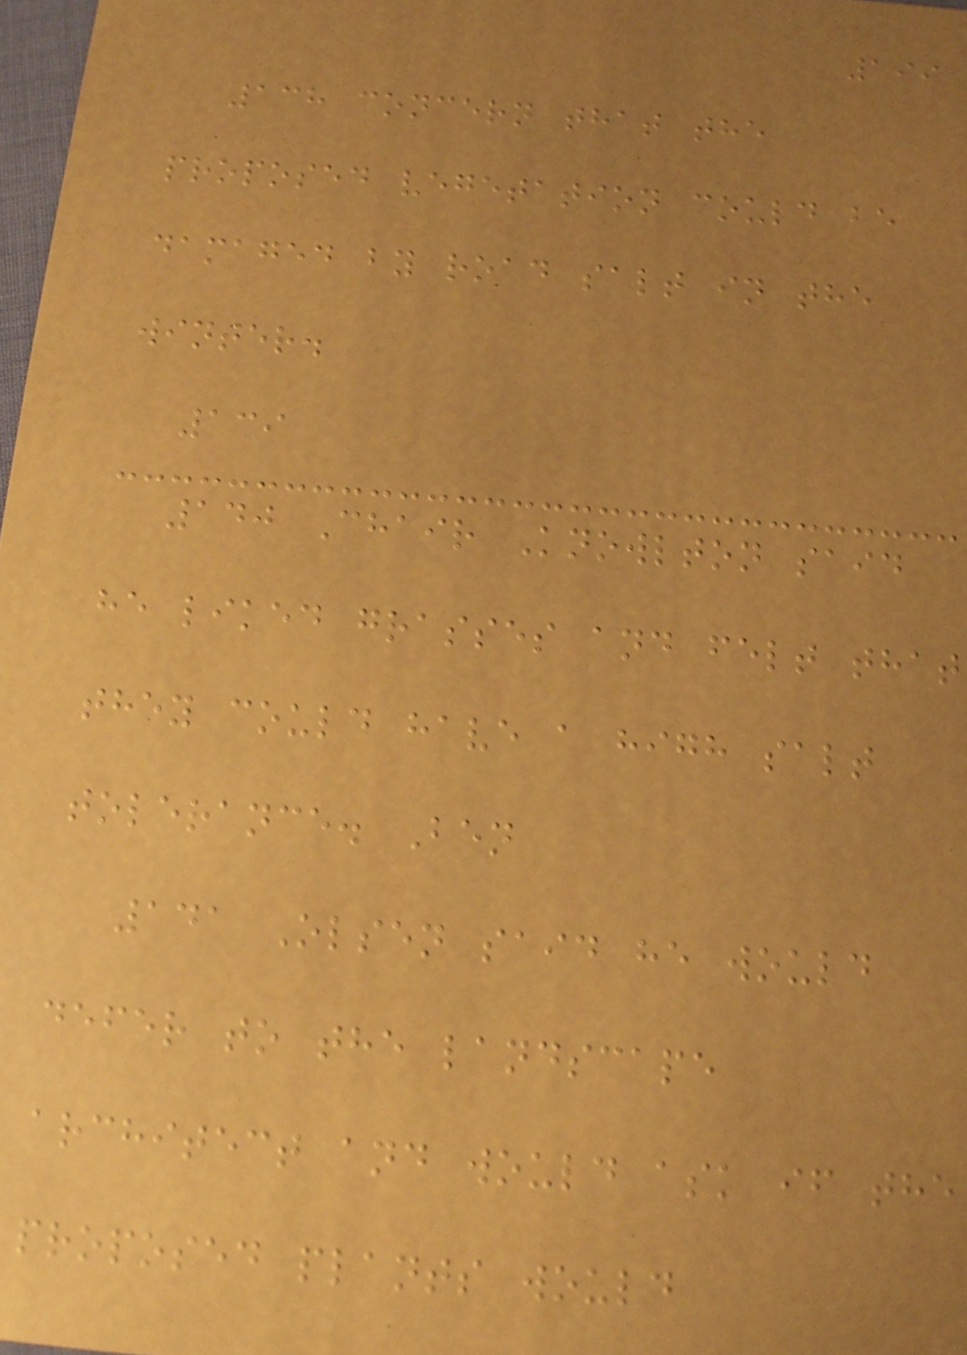199
138 concern that the
proposed vegetation could be
damaged by road salt in the
winter.
139
140 Chair Knowlton said
he liked grasses and felt that
they could have a high salt
tolerance. Ben
141 Olsen said he would
defer to the landscape
architect and would ask if the
proposed plants would
